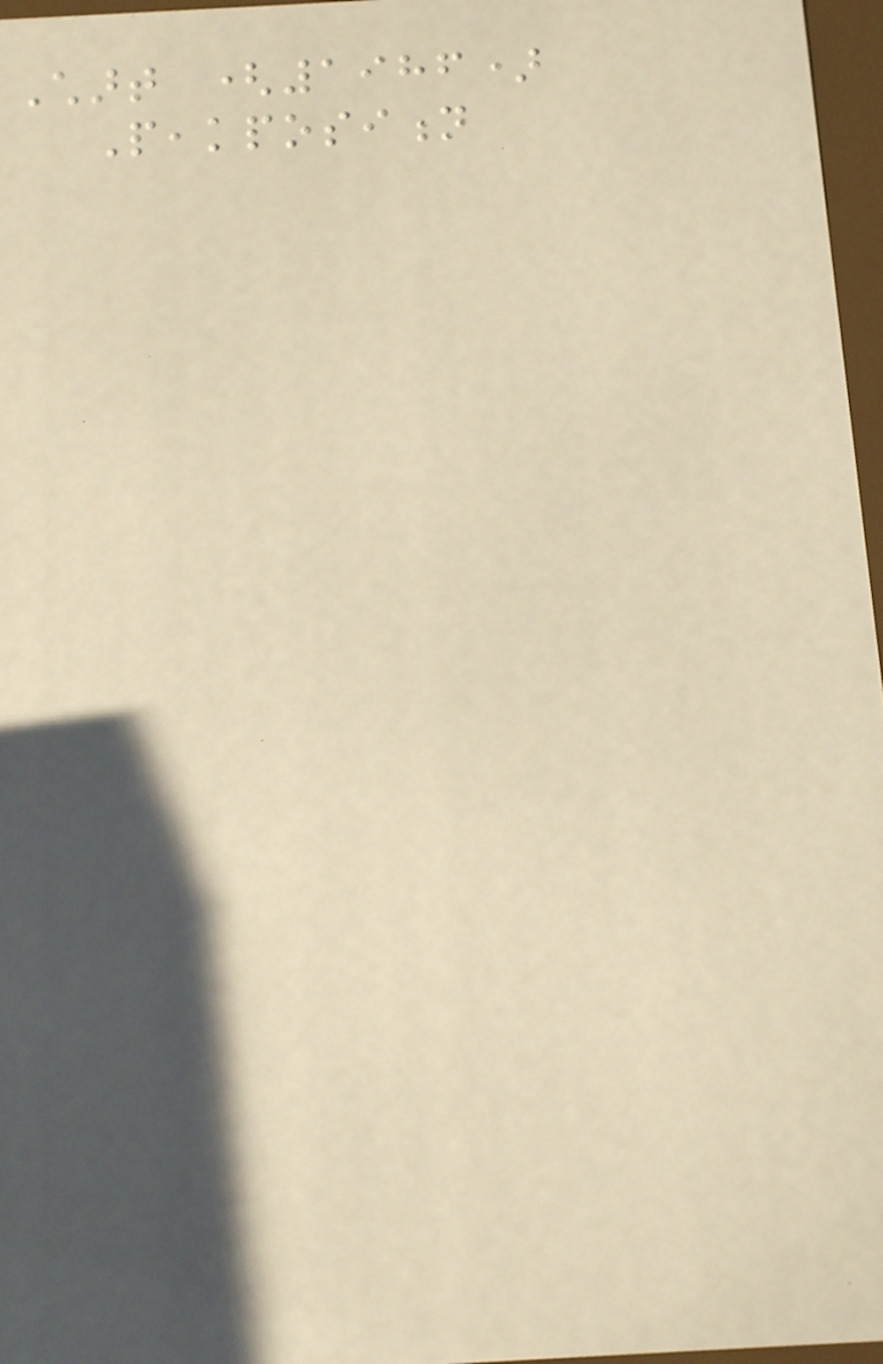Chart (1986)
Peakposition
